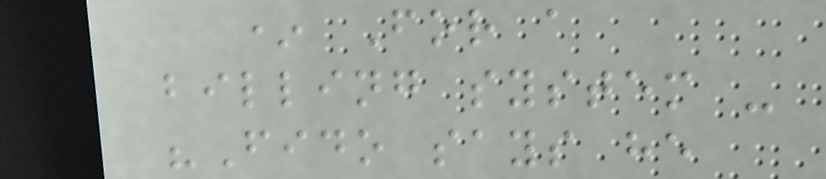* For a
billing system -
"Fido says he
